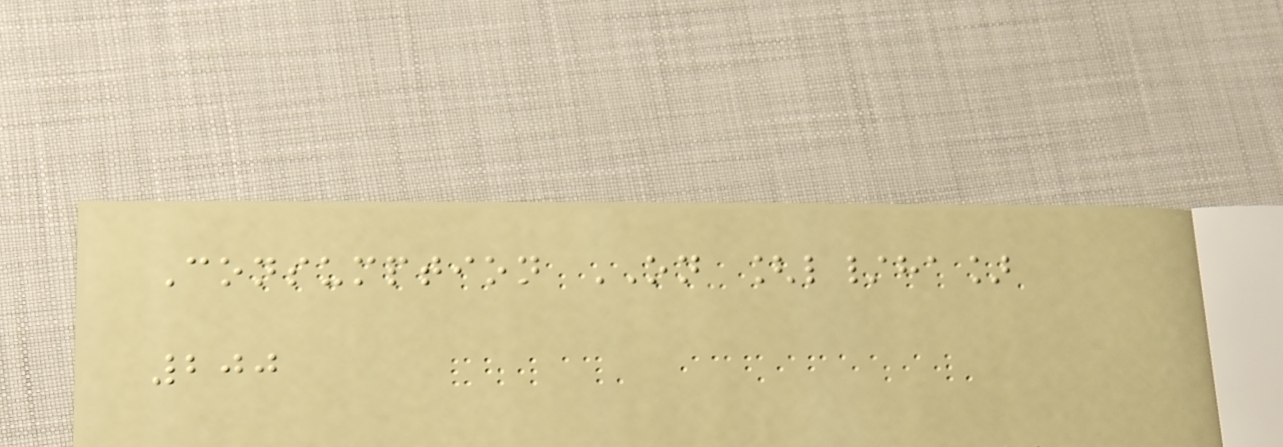Consumption ON [l/ha]
200
